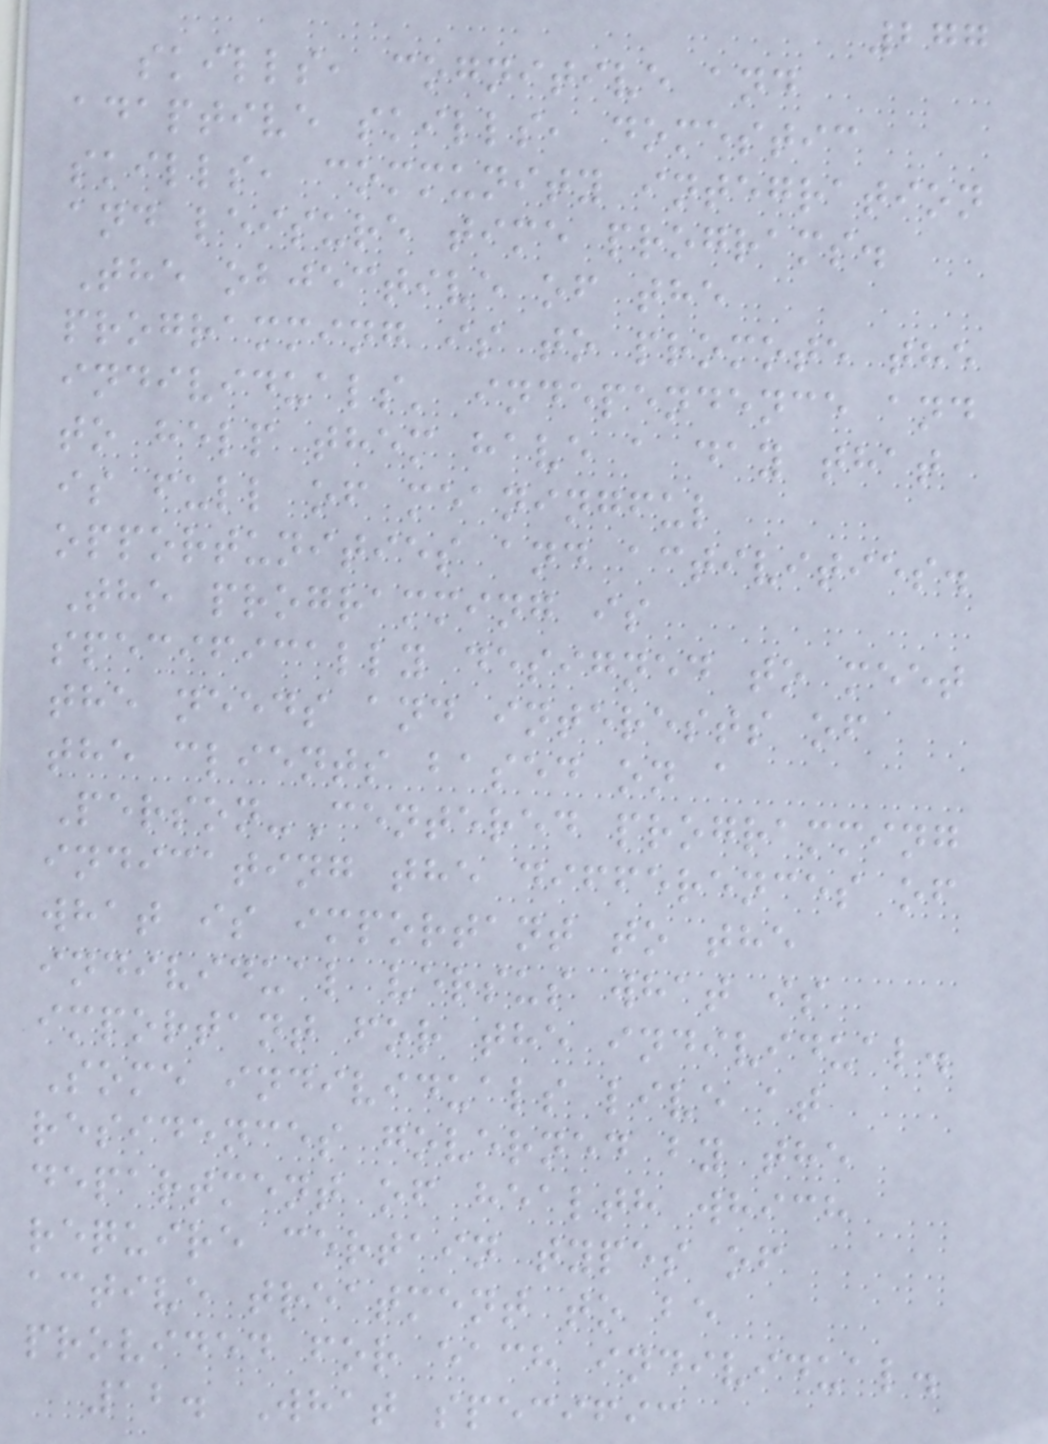277
skills, cognitive and
adaptive skills, domestic
skills, community integration
and leisure time programs.
The objective of the
programming is to promote the
individuals' independence and
to help them have a day that
is full of meaningful
opportunities and activities.
The programming is
specifically designed to meet
the needs and interests of
the clients based on a
Person-Centered programming
indicating the differences of
what is important to the
individual versus what is
important for the individual.
Some individuals live at
residences governed by the
department of health which
require certain types of
active treatment to be
provided for each individual.
12. What specific
